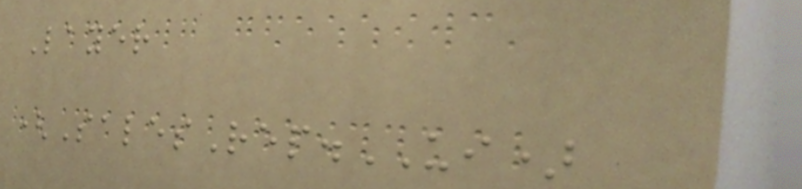Layer
(SalesRep.UI)
